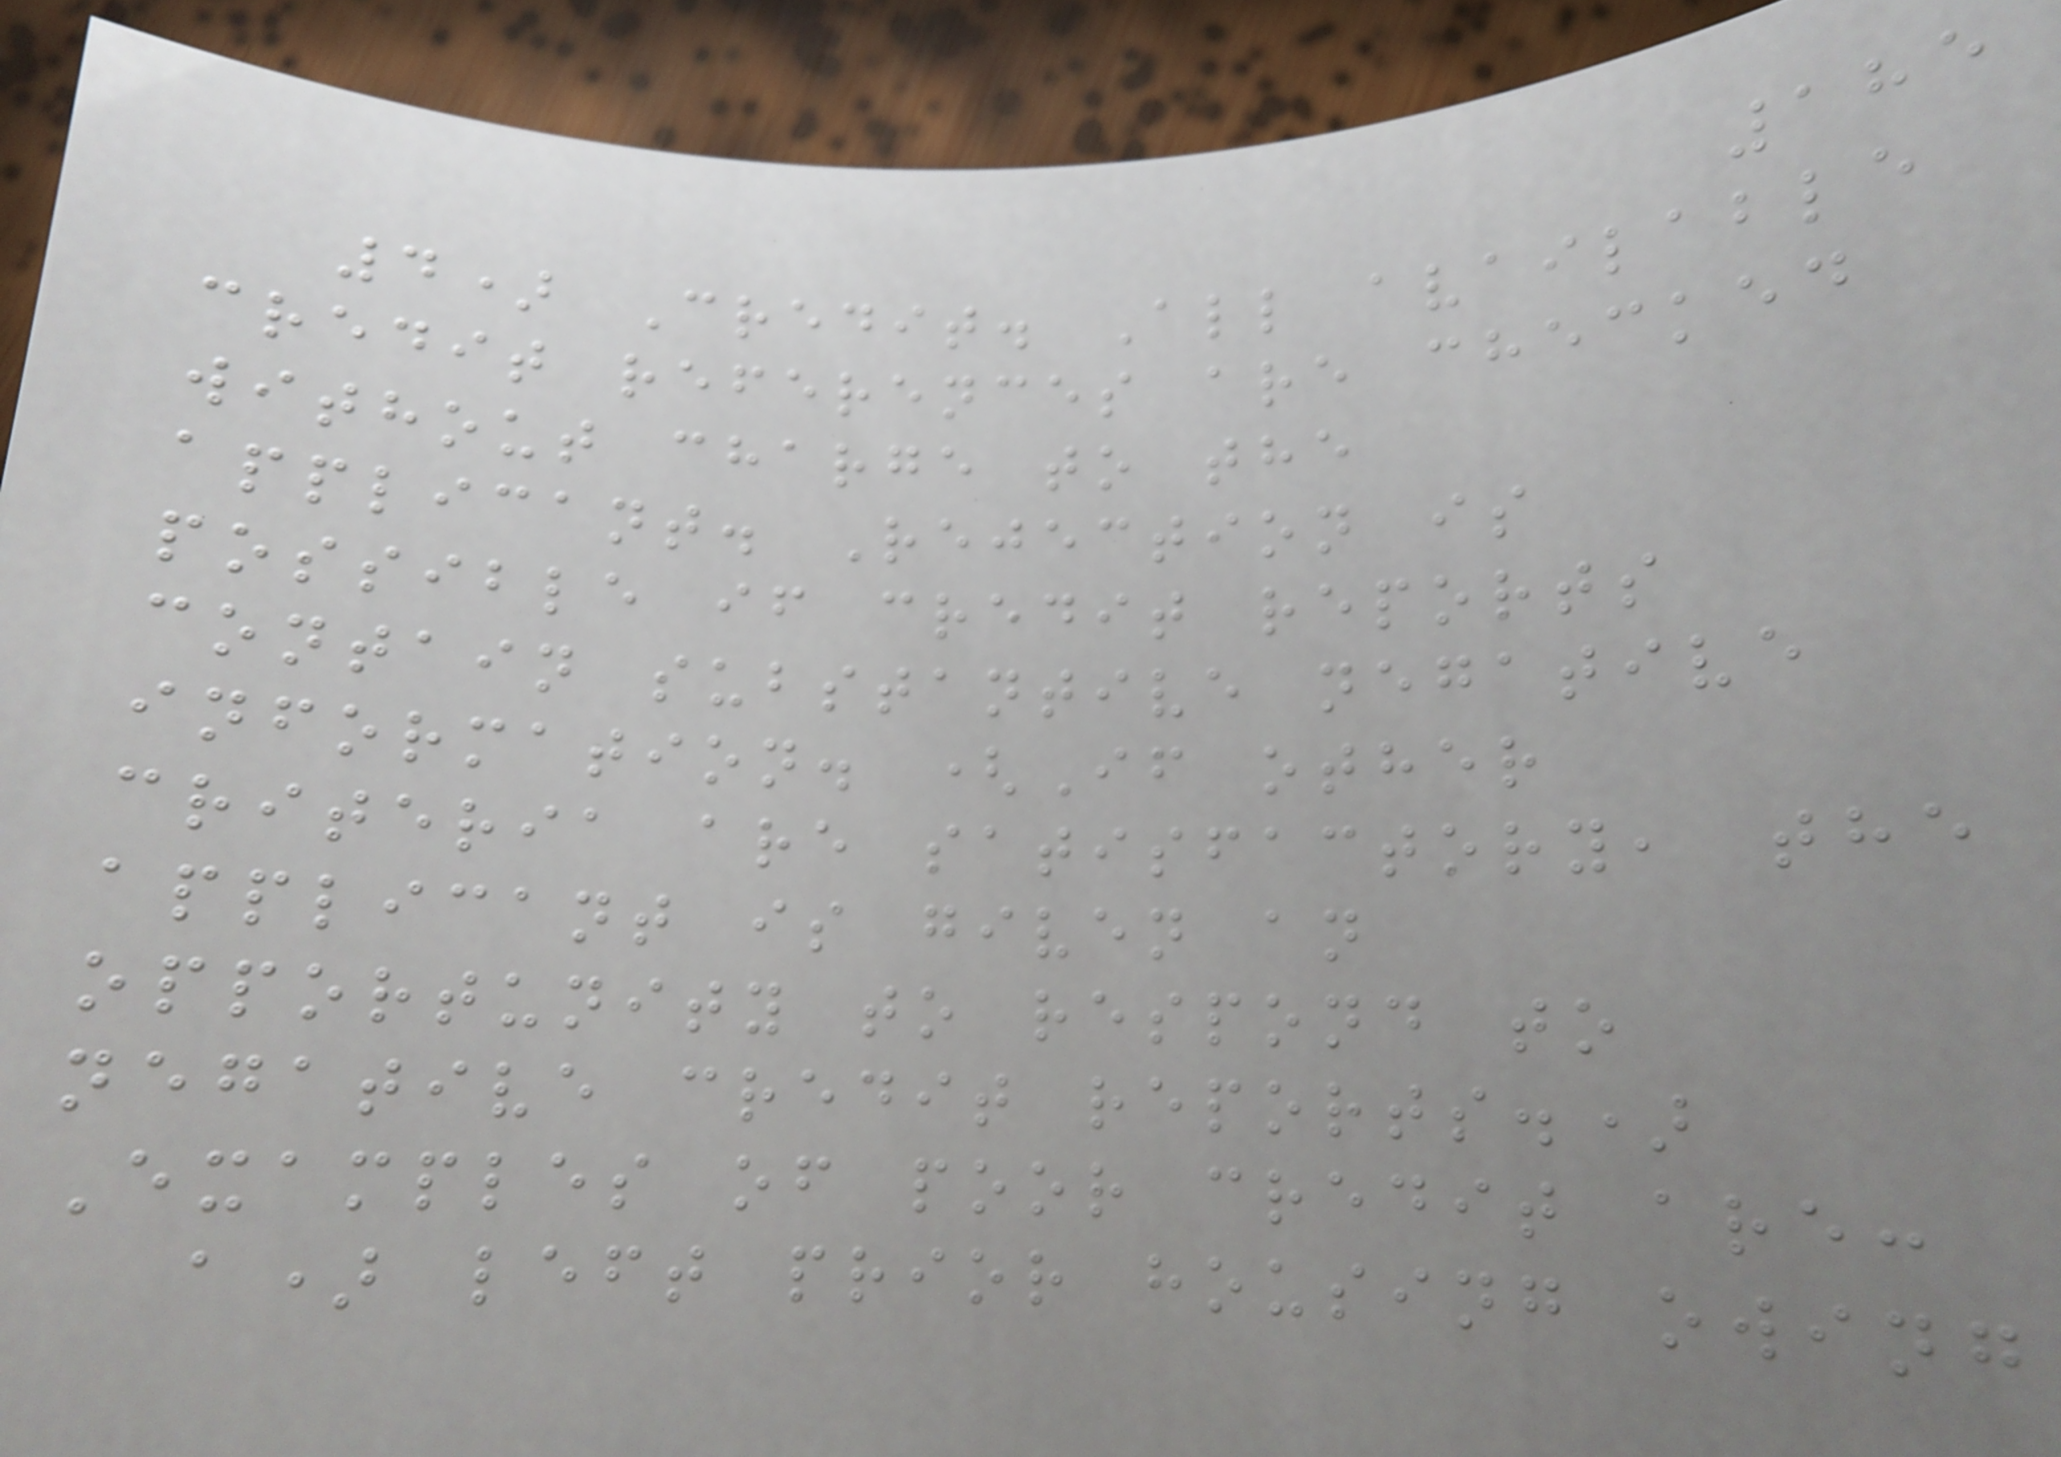185
4) Credit. All available
credit references are checked
without charge to the
applicant. Rejection is
possible if credit reports
contain substantive negative
information. (If other
criteria are satisfactory, the
applicant is given an
opportunity to respond to
negative credit reports.)
Examples of poor credit are:
a) left prior housing owing
